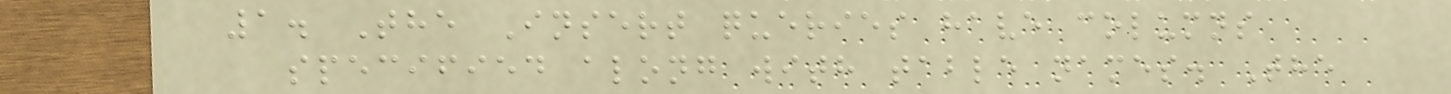1. The Insert queries have columns
specified along with table names. The
